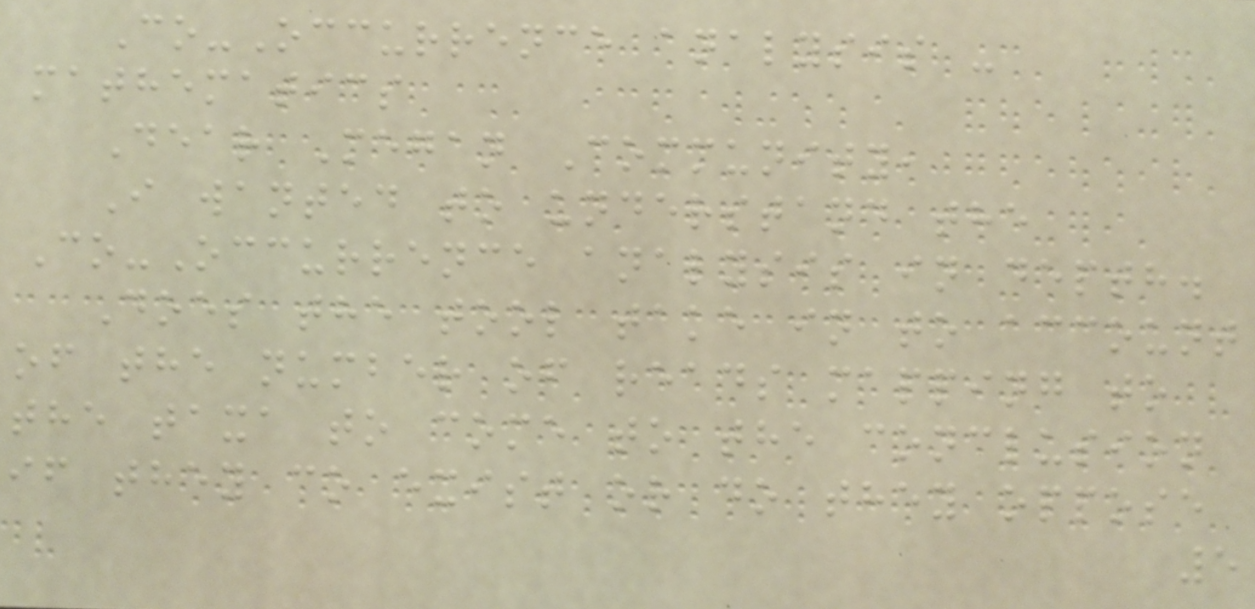Co-Occurrence analysis -
mathematics
Dear Megan Community,
I wanted to understand the
Co-Occurrence analysis in depth.
Does the tool take in to account
of the number of reads mapping to
the taxa to come to the conclusion
if they co exist or do they oppose
5
